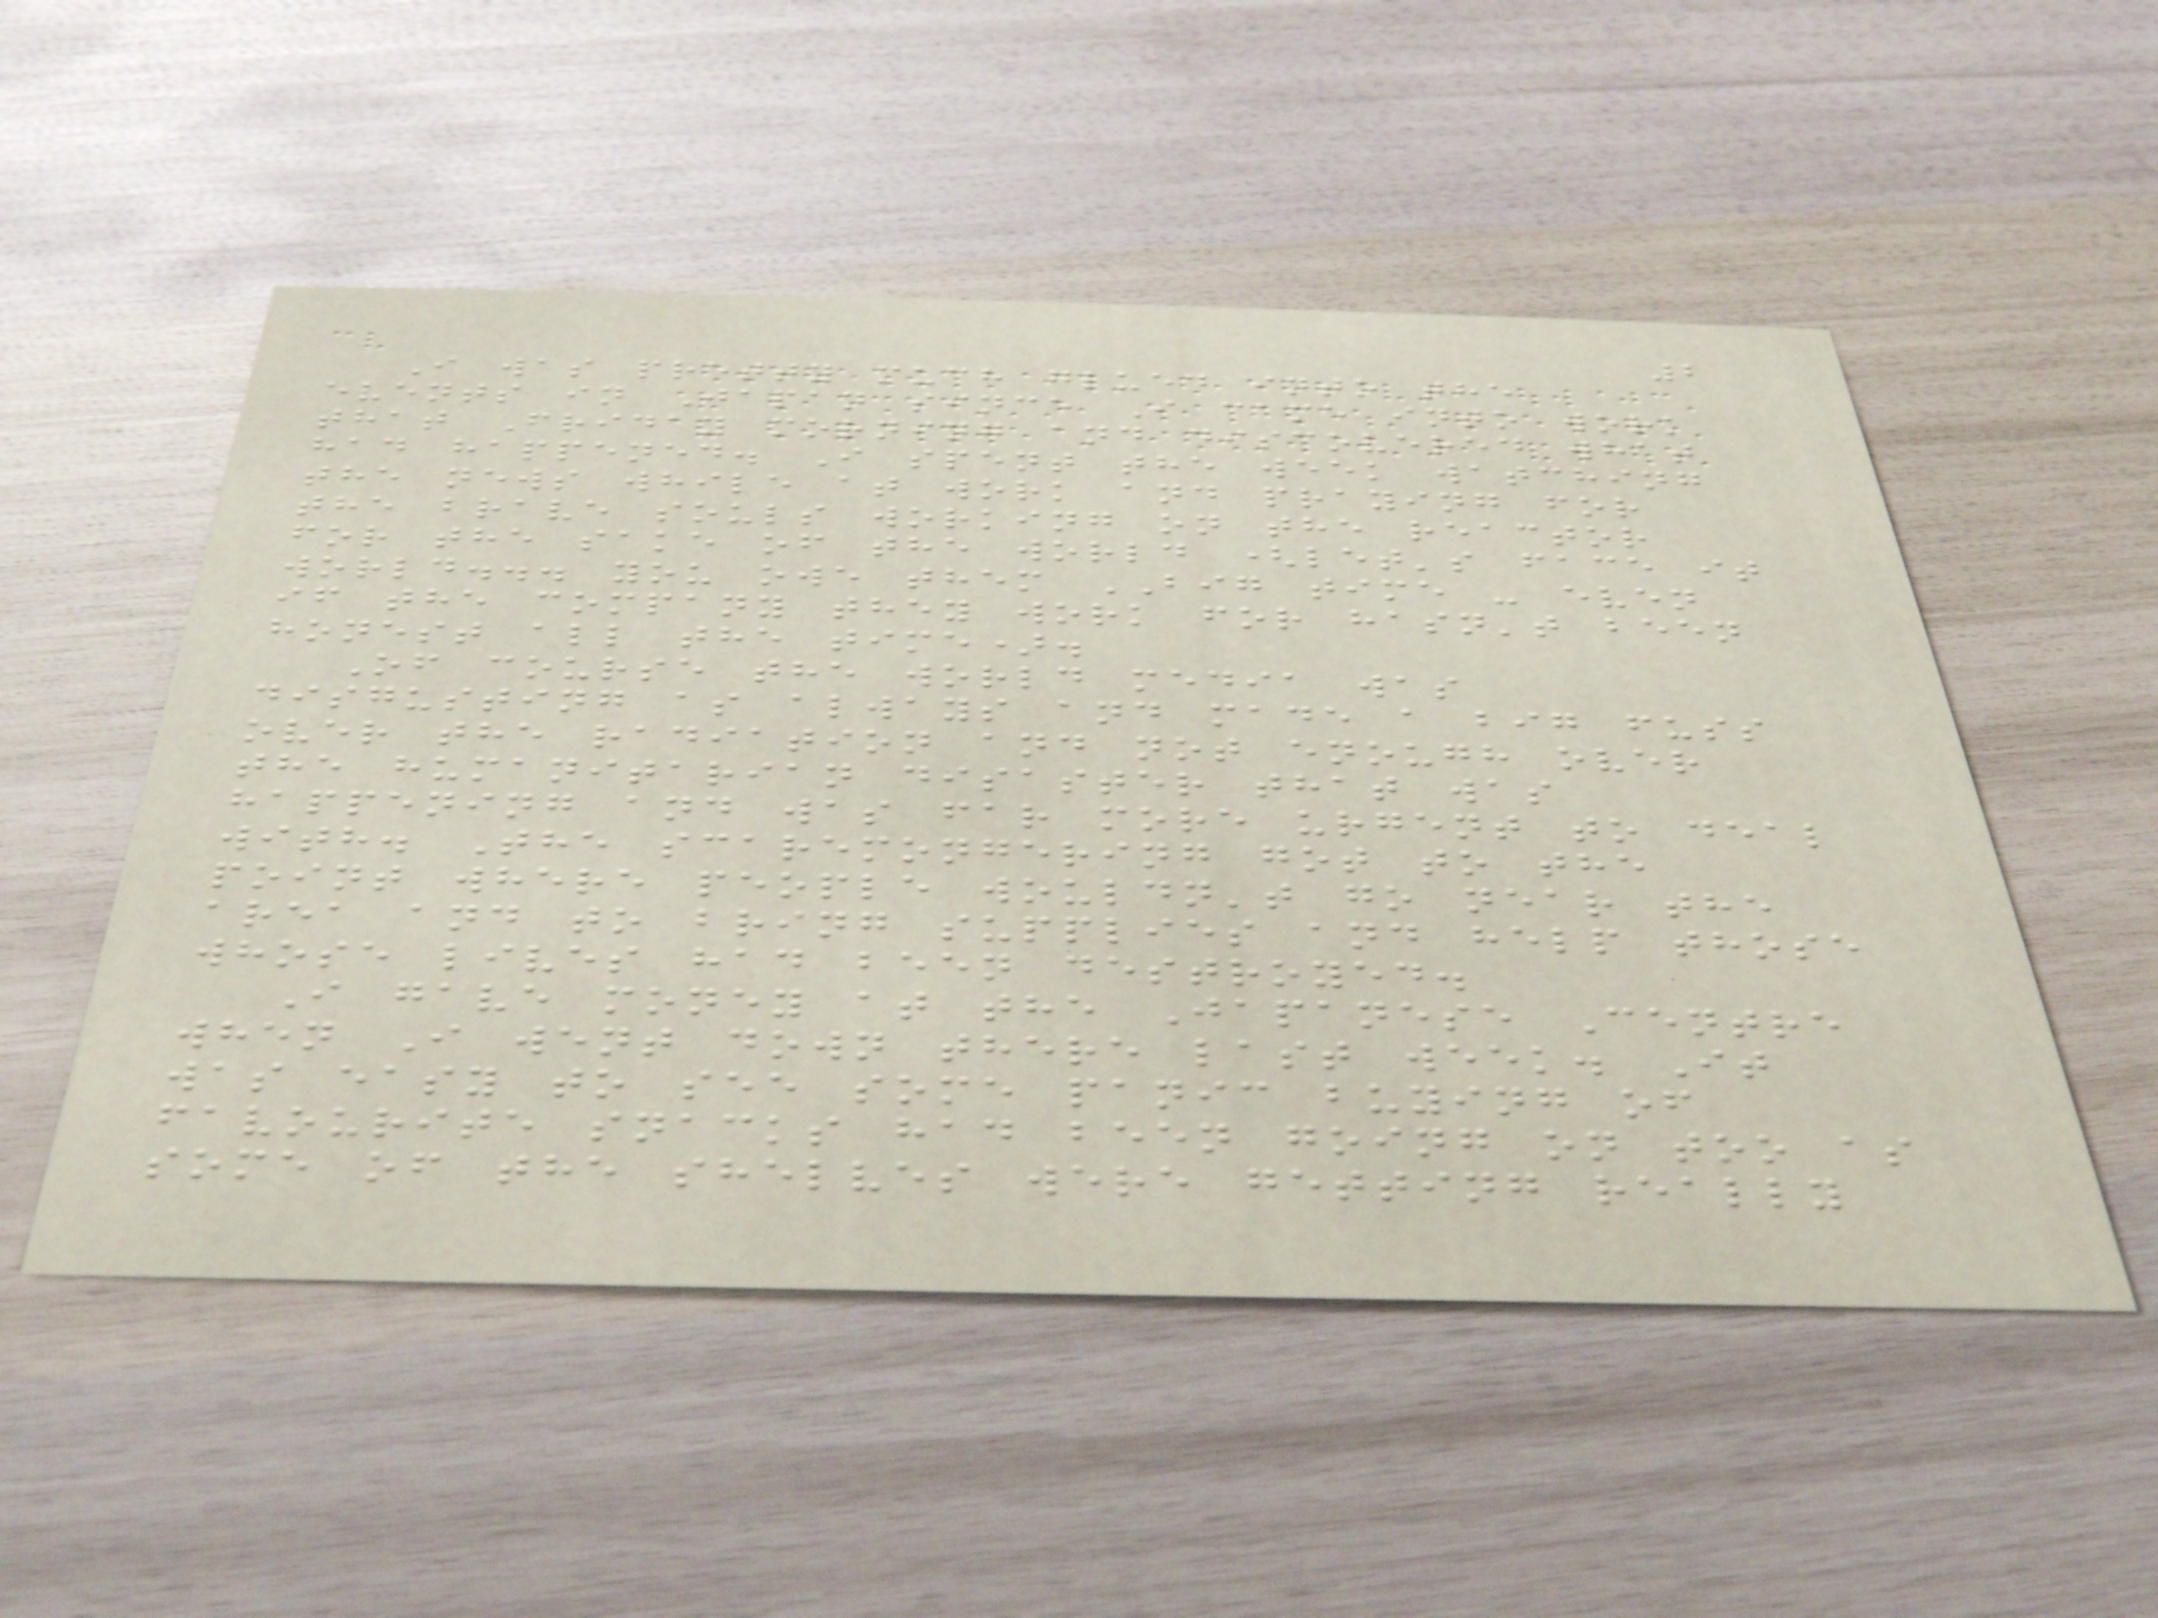2
I was pretty much glued into the
events in Japan since I came into work
that Friday morning and discovered what
had happened. I spent the week watching
the news while at work and praying for
the brave souls working on the reactor
for the sake of the world (let's face it
world... you owe them BIG time - even
if the company they work for hasn't been
honest all the time).
Of course the world media was
disgusting as always and made a big fuss
over the radiation and not enough over
the humanitarian disaster that was
happening and was far more urgent to deal
with. The scaremongering got to the
point where people wouldn't go near the
area and to bring supplies and help those
whose lives had been destroyed.
I gave money at the Japanese Centre
when I went down there last week. It
was easy to see some panic buying of
favourite snacks had been going on too as
some of the shelves were getting really
